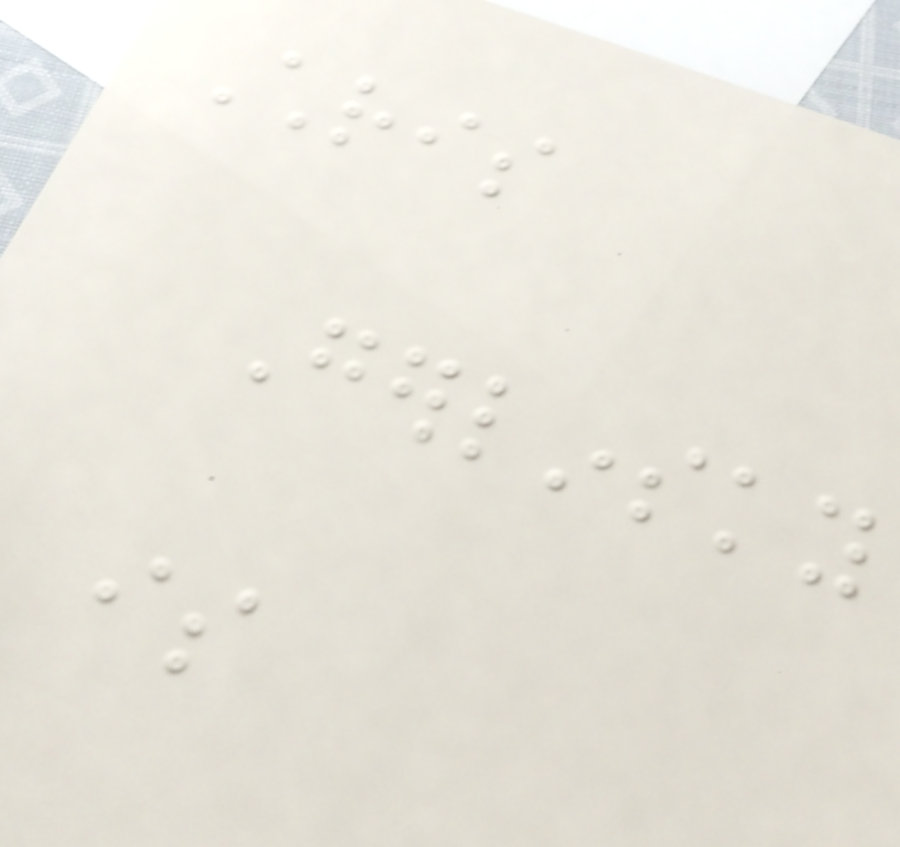Chris
Gerlinsky
is
